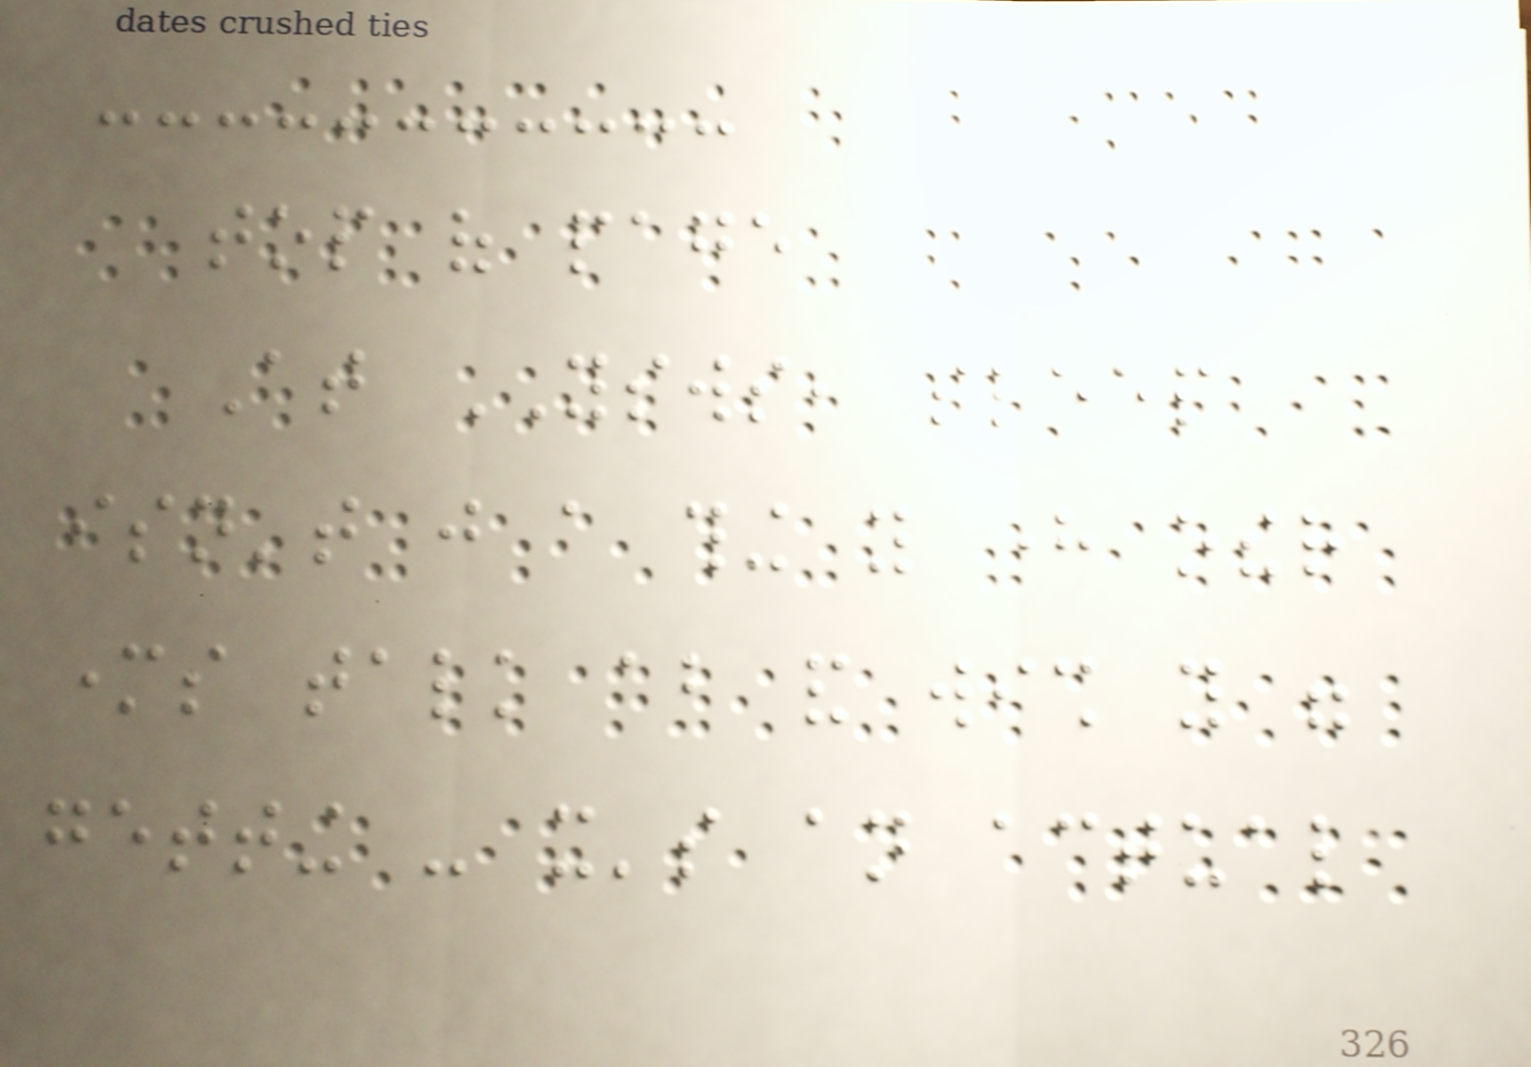top of page
At YSWS, sleep
isn't just a thing you here other
mothers talk about and wish you were
getting - it's an actual
